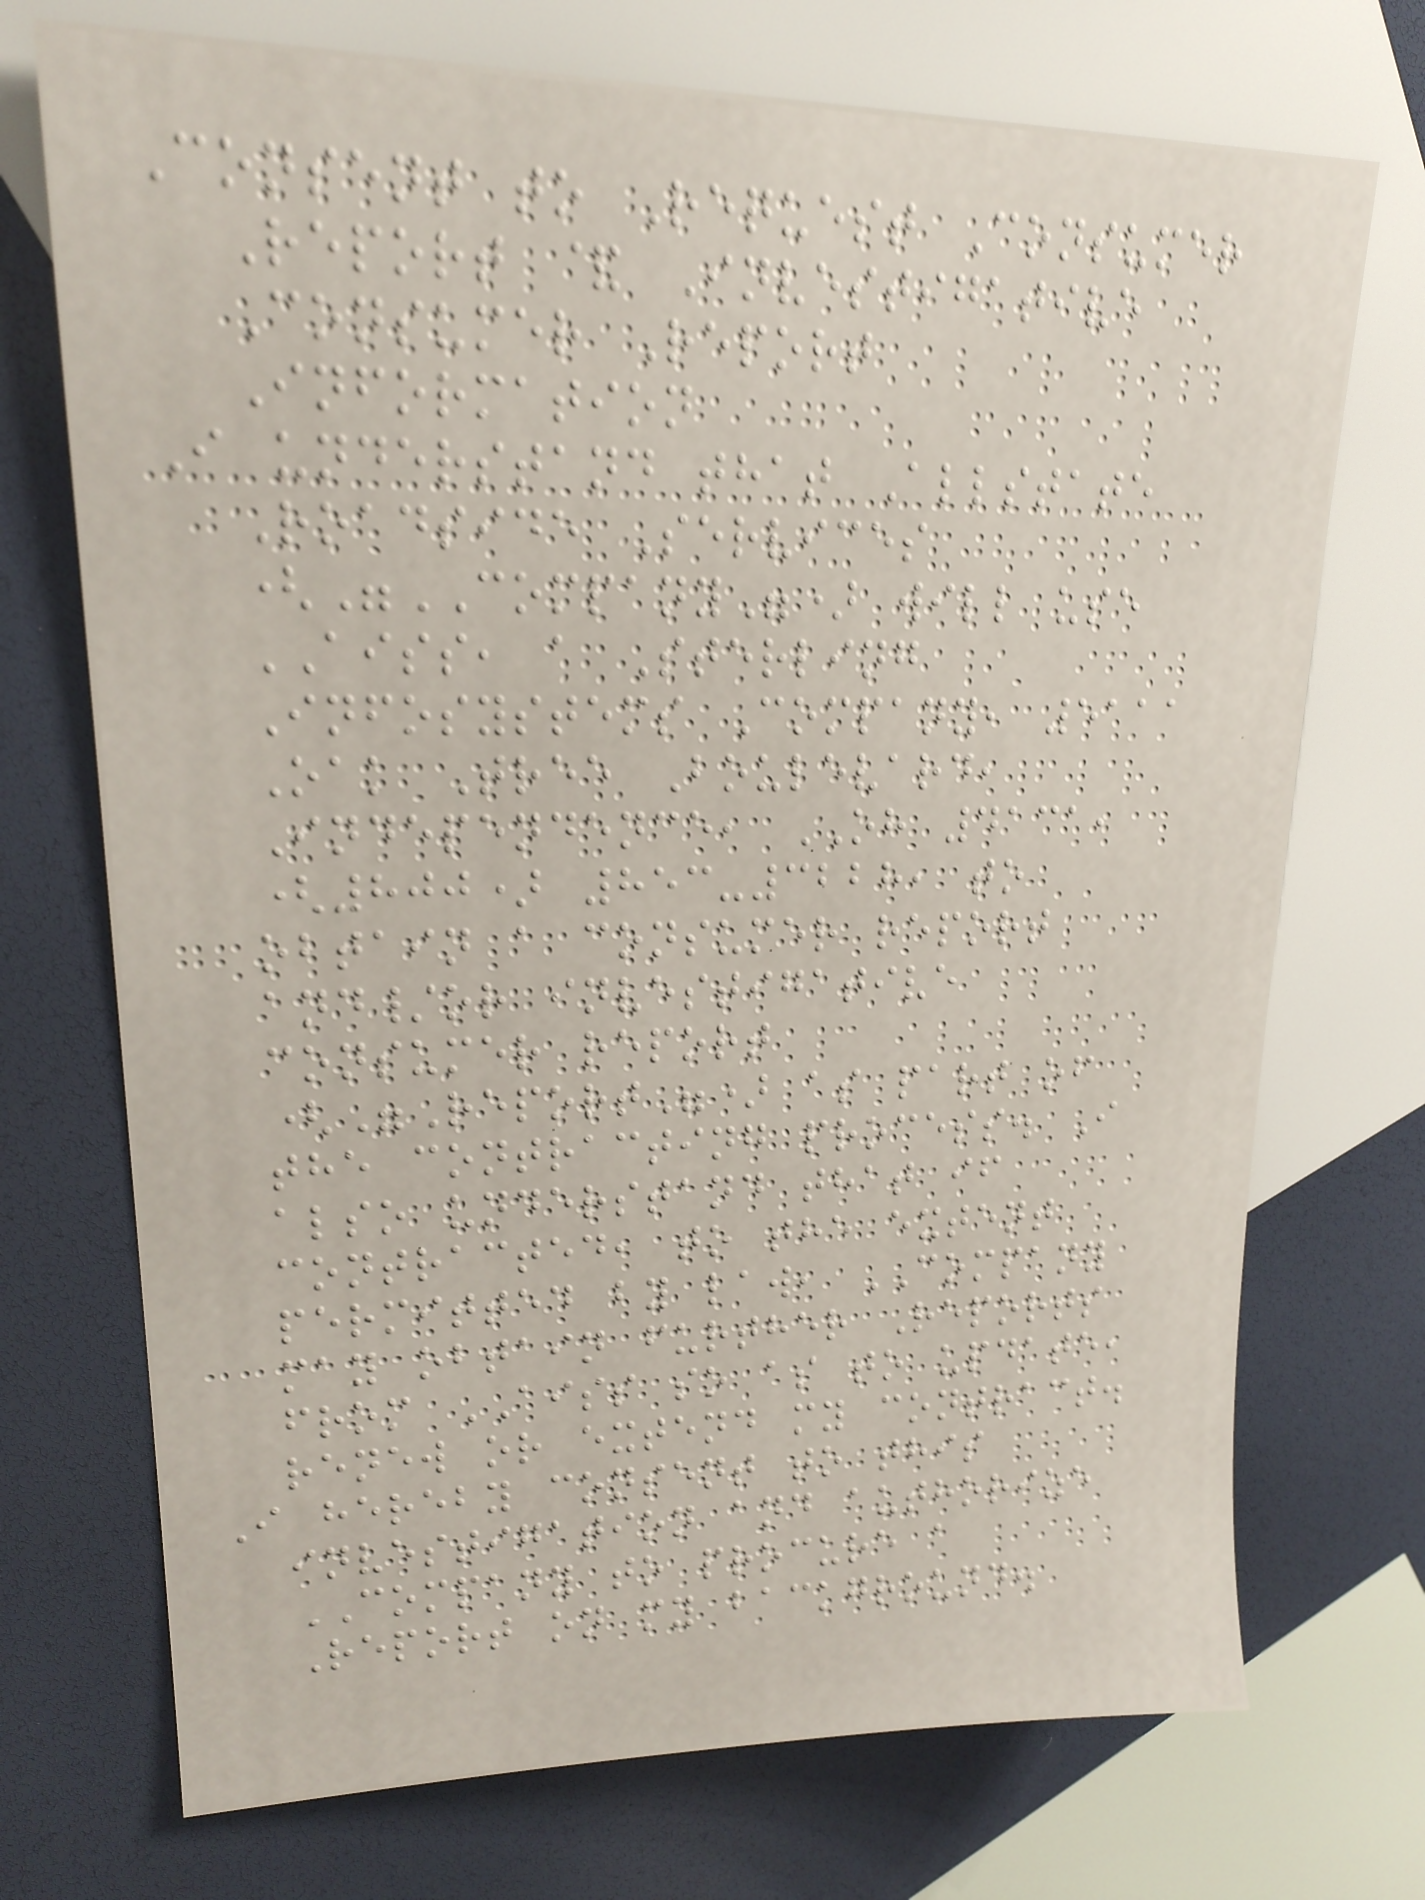Consent to Request Consumer
Report & Investigative
Consumer Report
Information
I understand that Allstate
Roadside Services
("COMPANY") will use
AISS, a Sterling
Infosystems Company, 5111
Oak Tree Boulevard,
Independence, OH 4131,
(800) 853-3228, to
obtain a consumer report
and/or investigative
consumer report
("Report") as part of
the contracting process. I
also understand that if
contracted, to the extent
permitted by law, COMPANY
may obtain further Reports
from AISS so as to update,
renew or extend my contract.
I hereby consent to this
investigation and authorize
COMPANY to procure a
Report on my background.
